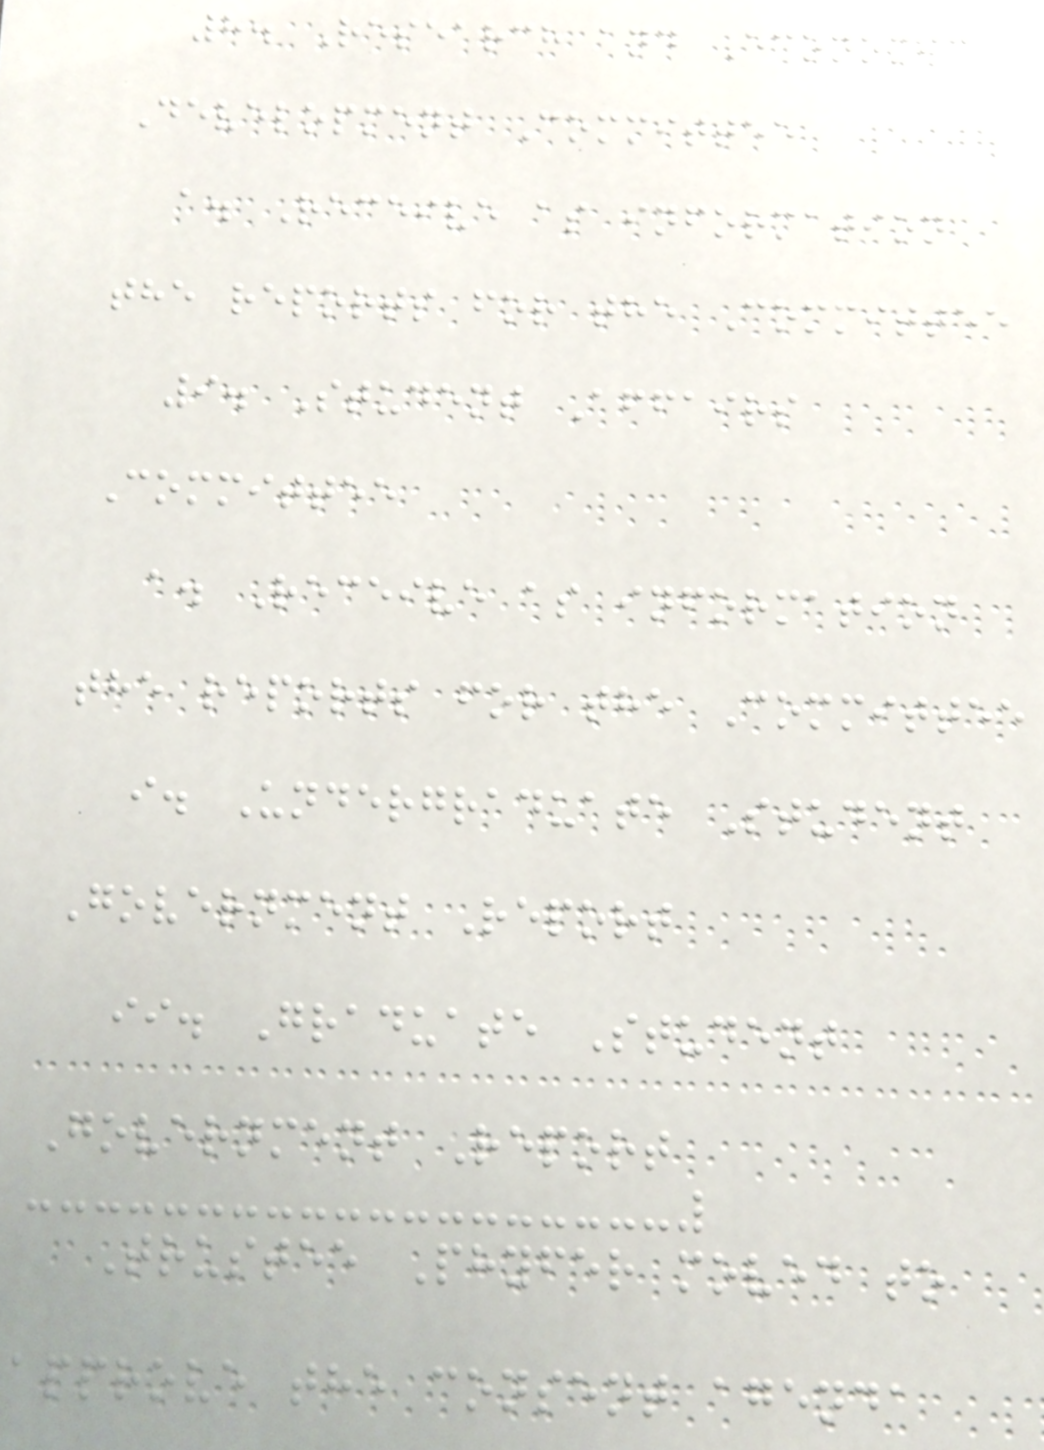8. Research and Economic
Development Committee
a. Receive as information
the reports for the Committee
9. Student Affairs
Committee
a. Receive as information
the reports for the Committee
i. Undergraduate Student
Government Report
ii. Graduate Student
Government Report
Trustee Phyfer moved to
approve the consent agenda
